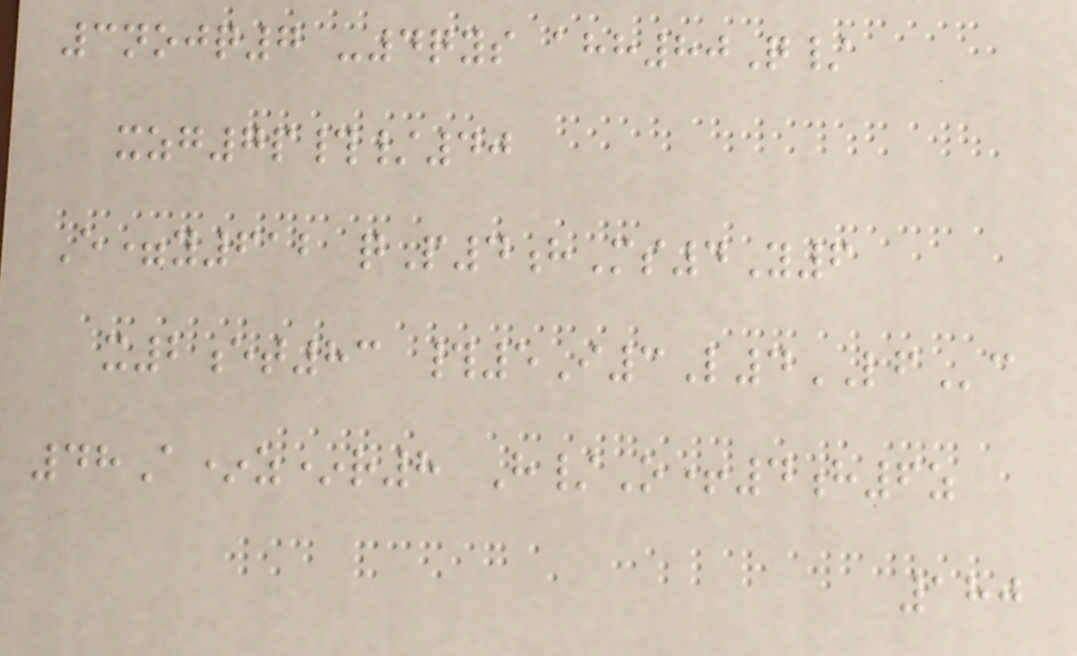3nojq7 -4qys ahh80Q/
xzg7p#/40
E=y612 qP4hMs4Y6
x2et83 #5I3L4LFc
48A*z*r8 H/O+4h6z
180
